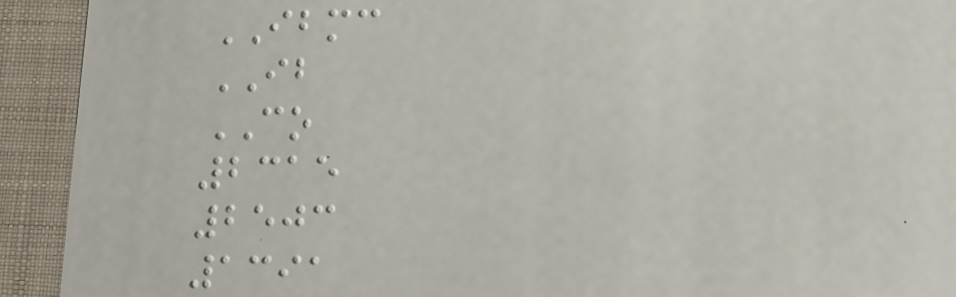IBMC
IB
CO
2315
2503
1391
